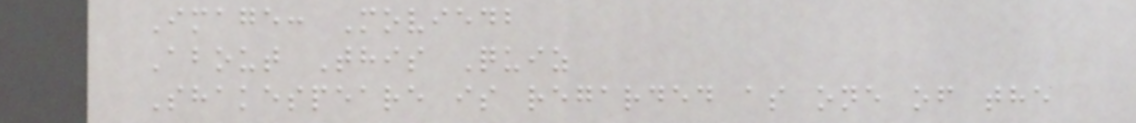Image: Moviedb
About This Quiz
Shakespeare is regarded as one of the
